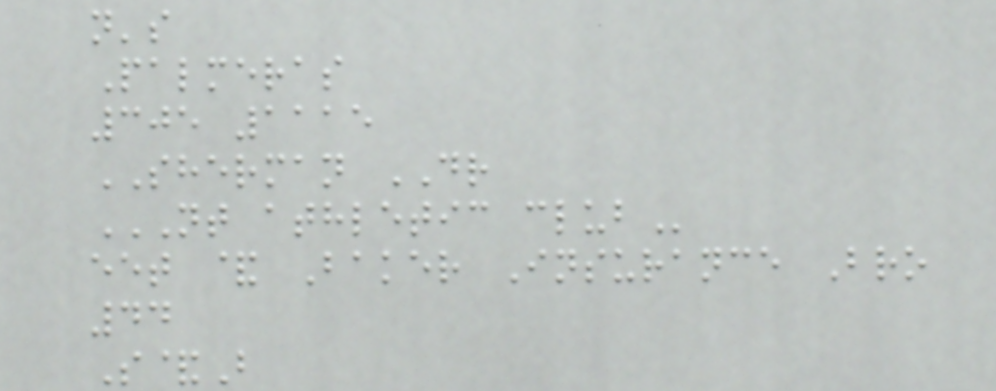n's
Palmeras
305 1115
SHERMAN DR
NT ATHLETIC CLUB
eet & Baker Insurance Bro
44
S&B
